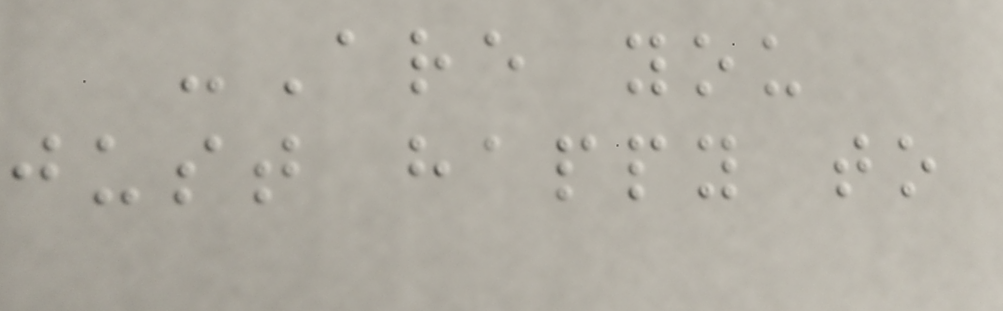-Are you
just happy to
